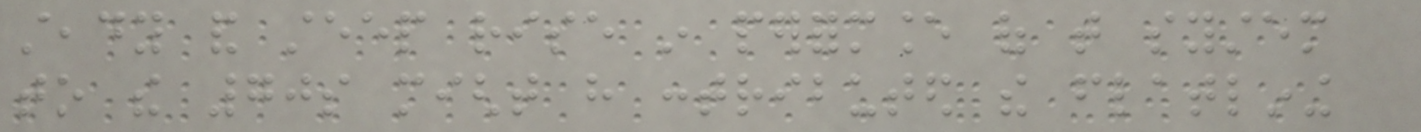steady and steep rise in performance of that system
to the 70s might have contributed the flatlining
